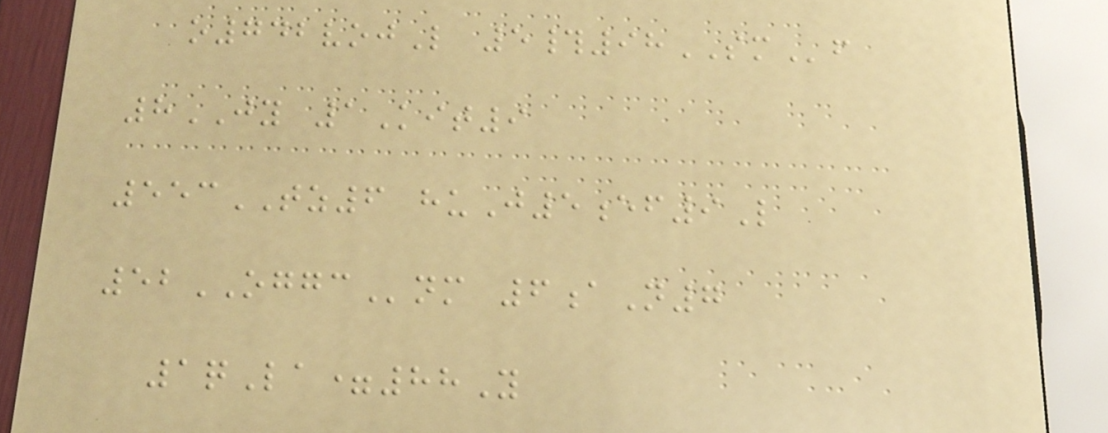o742vojL 5#98SMf
8JY 1Kit9
553TZ6 huJ5ef9L
52OGGCnm 6aN7
1qLa=88Y
